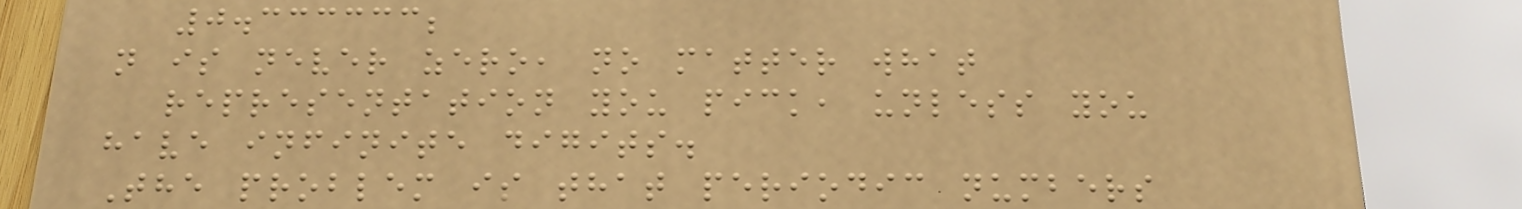0.333333;
n is never zero, no matter what
representation you pick, unless you
have infinite digits.
The problem is that periodic numbers
